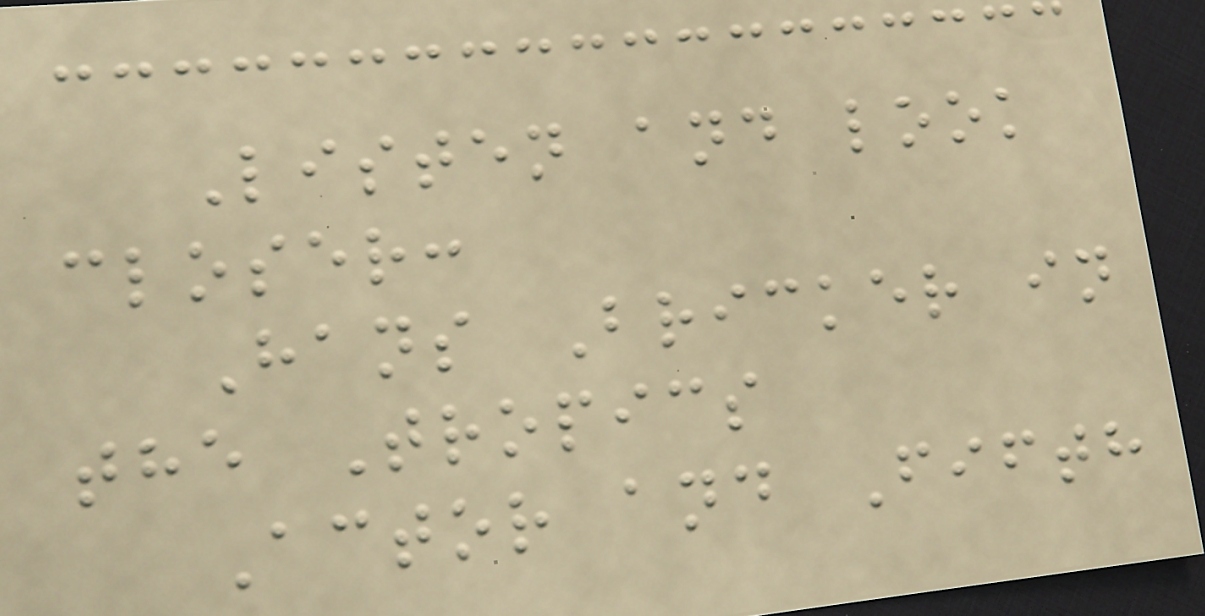Listen and look
closer:
Hans Bricker in
the Tropics
Actor and Fifth
